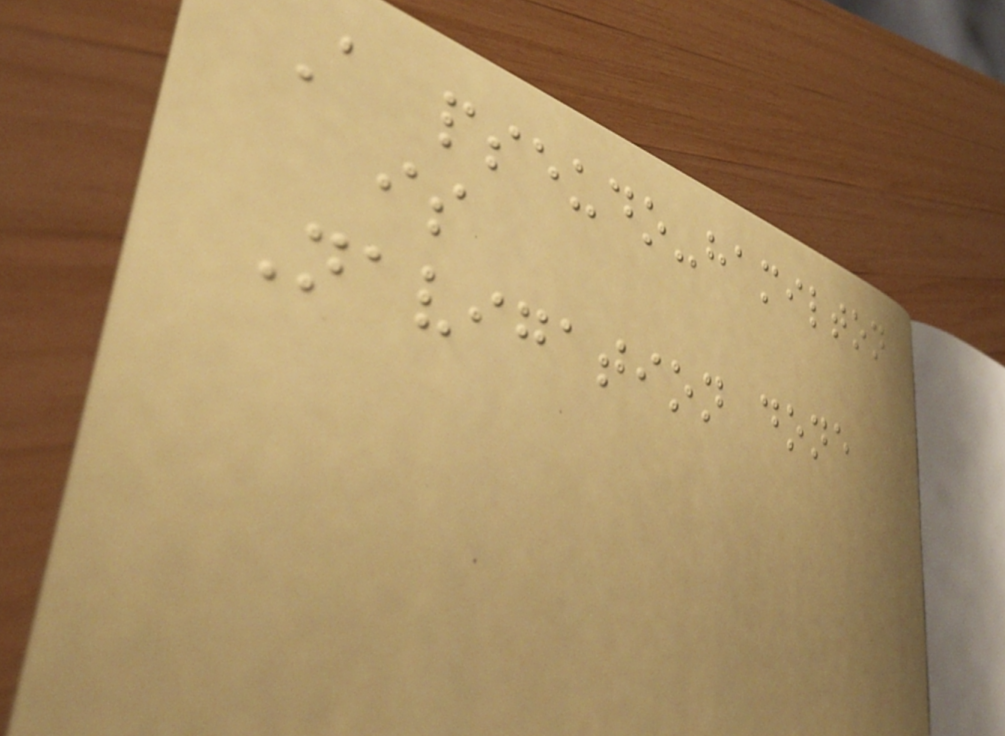A pseudo-hamilton
is
Navigation done
